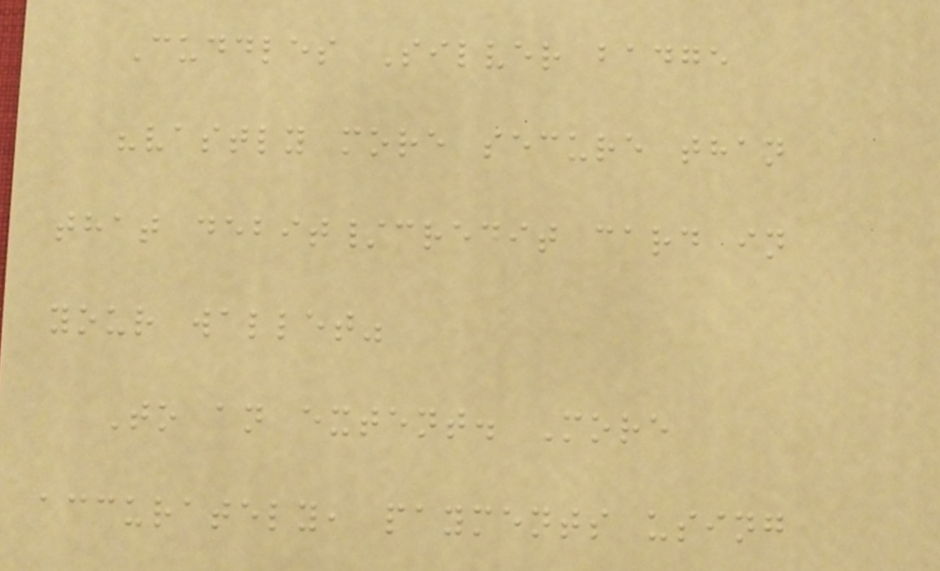Cuddles Silver badge
"vastly more secure than
that debit/credit card in
your wallet"
To an extent. More
accurately, payments using
